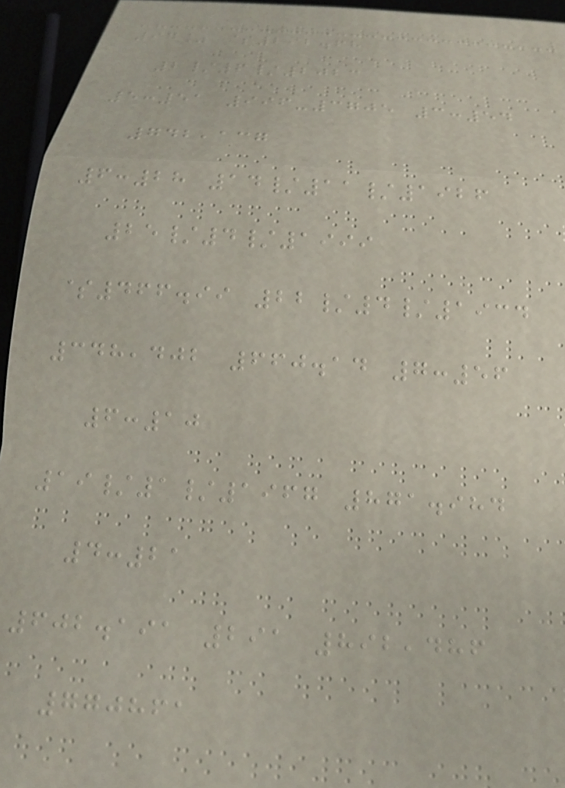97% $292.68
2/6/2023
5:51 996-3705 3:54
742,137
6:28 14/11/1926
25/4/1999
$466.99 22/4/1934
348,402 660.14 7:56
6:10
19/1/1967 871.984
4:21
602.191 291 892,486
770861
